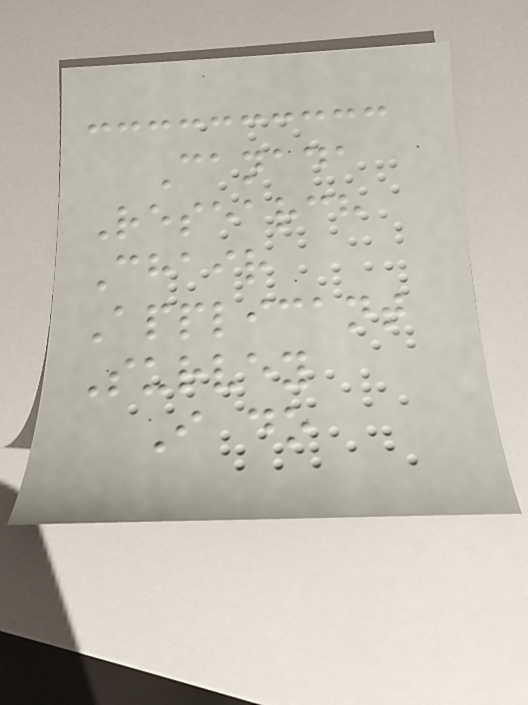Canada
Research
Chair
Applicant
Survey
I do
